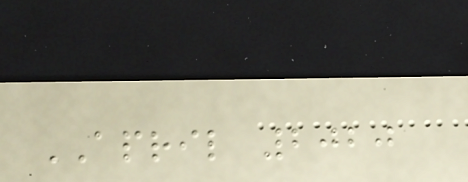APRIL 2020
